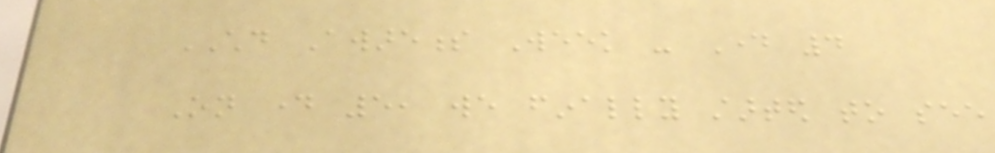CHD Awareness Week - Day 4
On day 5, we finally started to see
